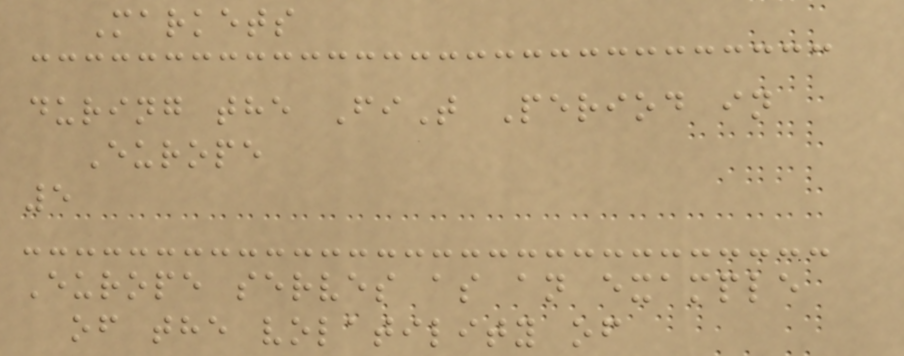Markets
during the FiT Period in
Europe
5
Europe serves as an example
of the volatility of
